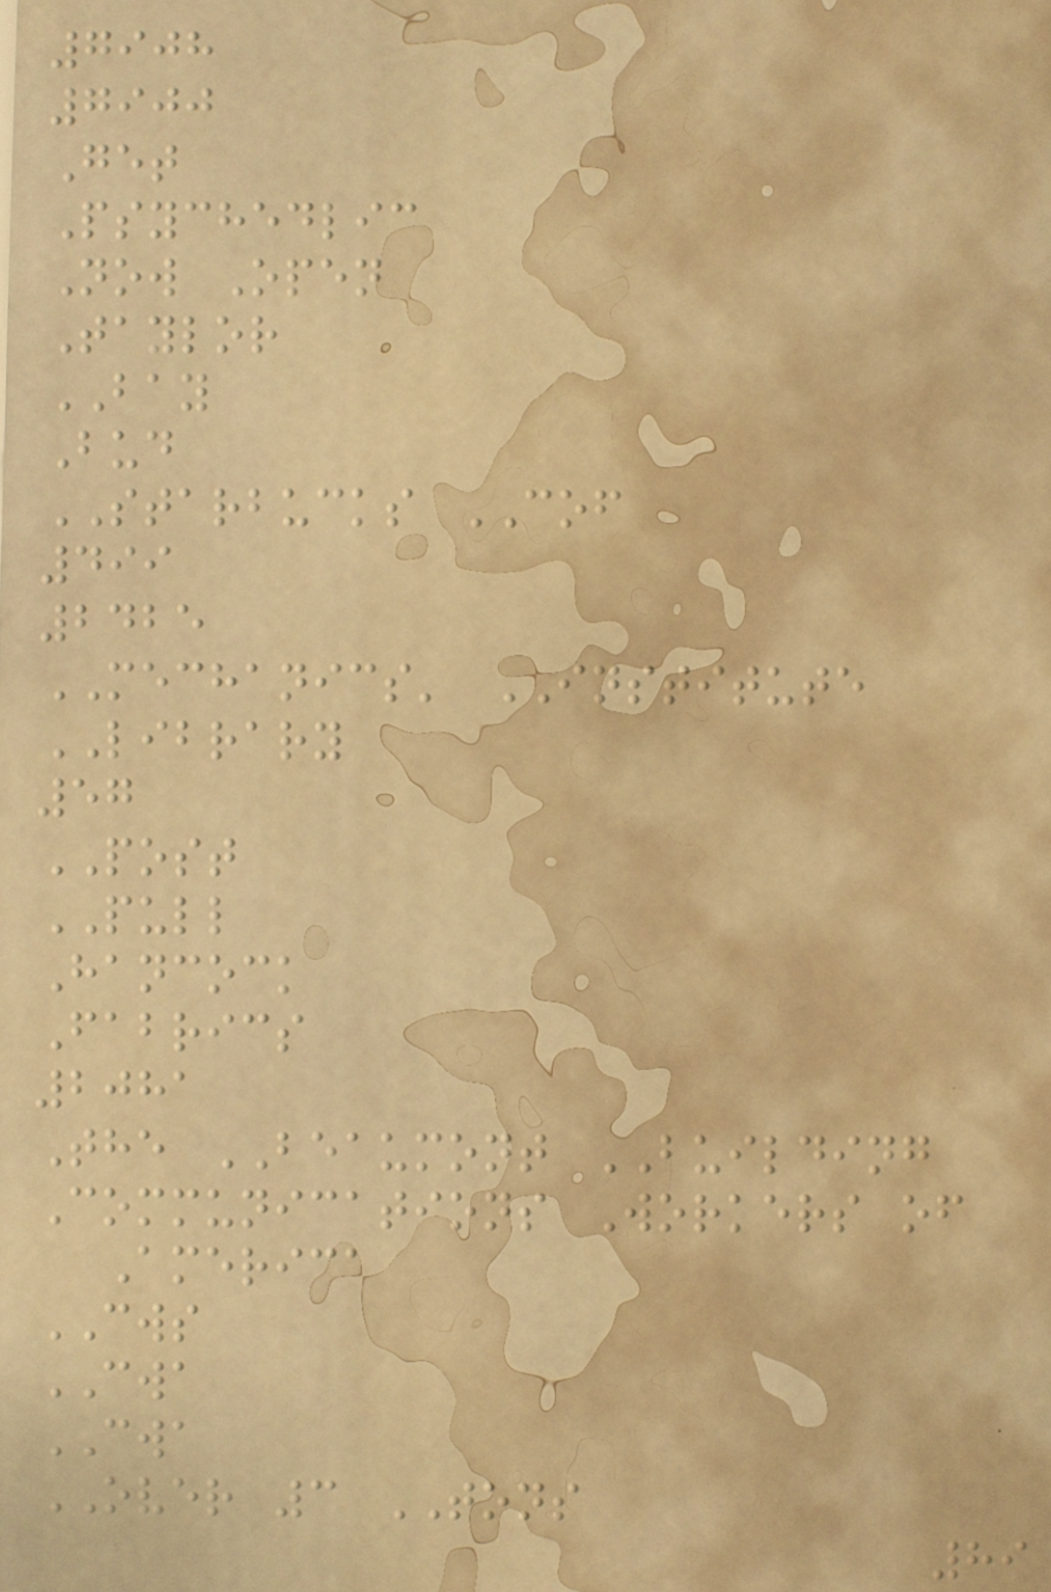7908
7900
Get
Psychedlic
Now Open
Taylor
BAY
Bud
STARBUCKS COF
499
2425
MECHANICS' INSTITUTE
LIBRARY
57
POST
PULL
Hancock
Fabrics
2081
The BEAUMONT BUILDING
Communications Workers of
America
CWS
CWA
CWA
OVER 3 TONS
89
